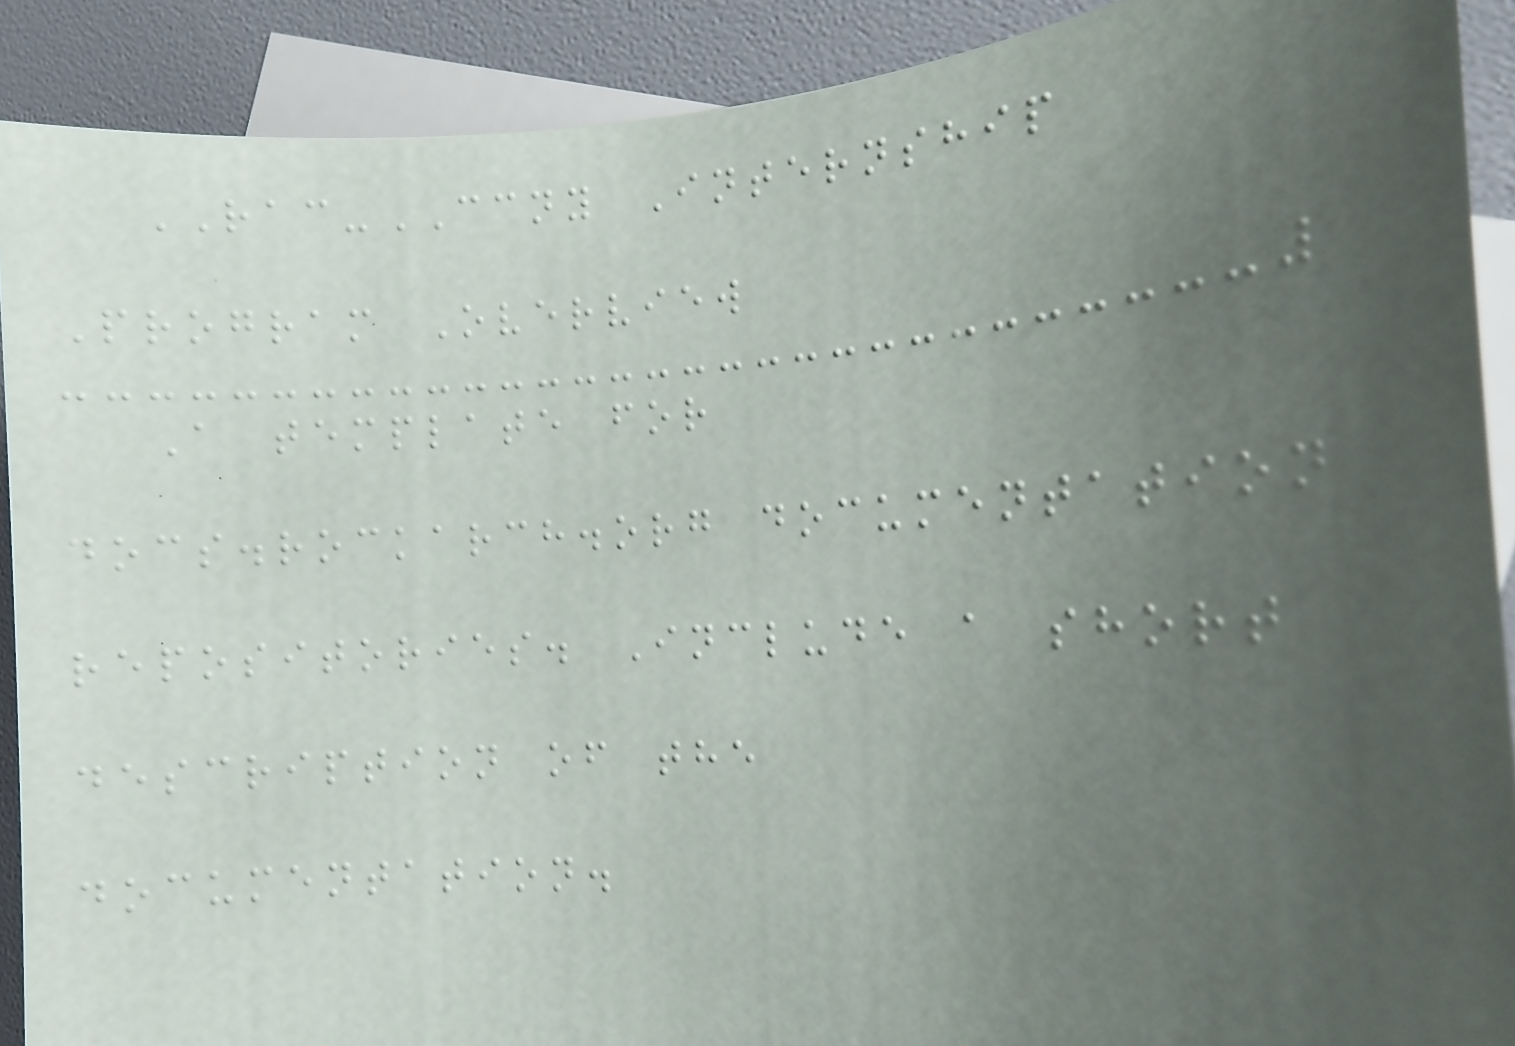RAC-CCNY Internship
Program Overview
A template for
docs.rockarch.org documentation
repositories. Include a short
description of the
documentation.
